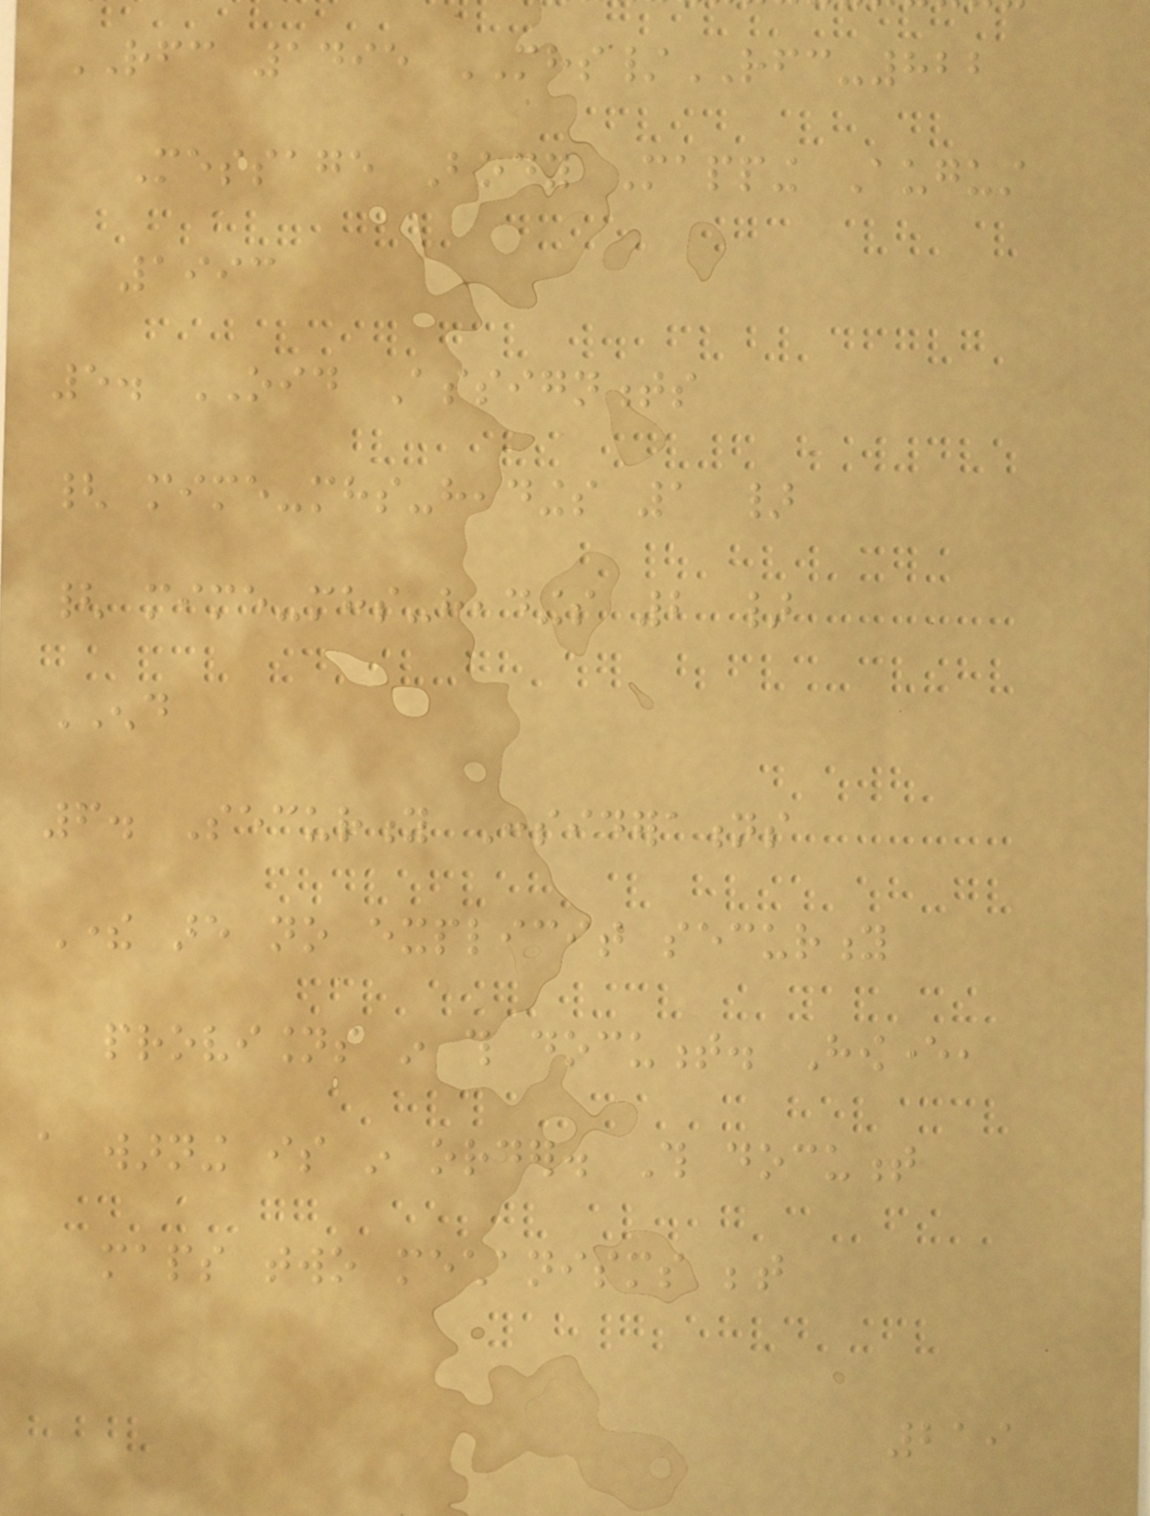RFC 1495 MHS/RFC-822
Message Body Mapping August
1993
5. OID Assignments
{ mime-mhs-headings 1 }
{ mime-mhs-headings 2 }
END
6. Security Considerations
There are no explicit security
provisions in this document. However,
a warning is in order. This document
maps two mechanisms between
219
